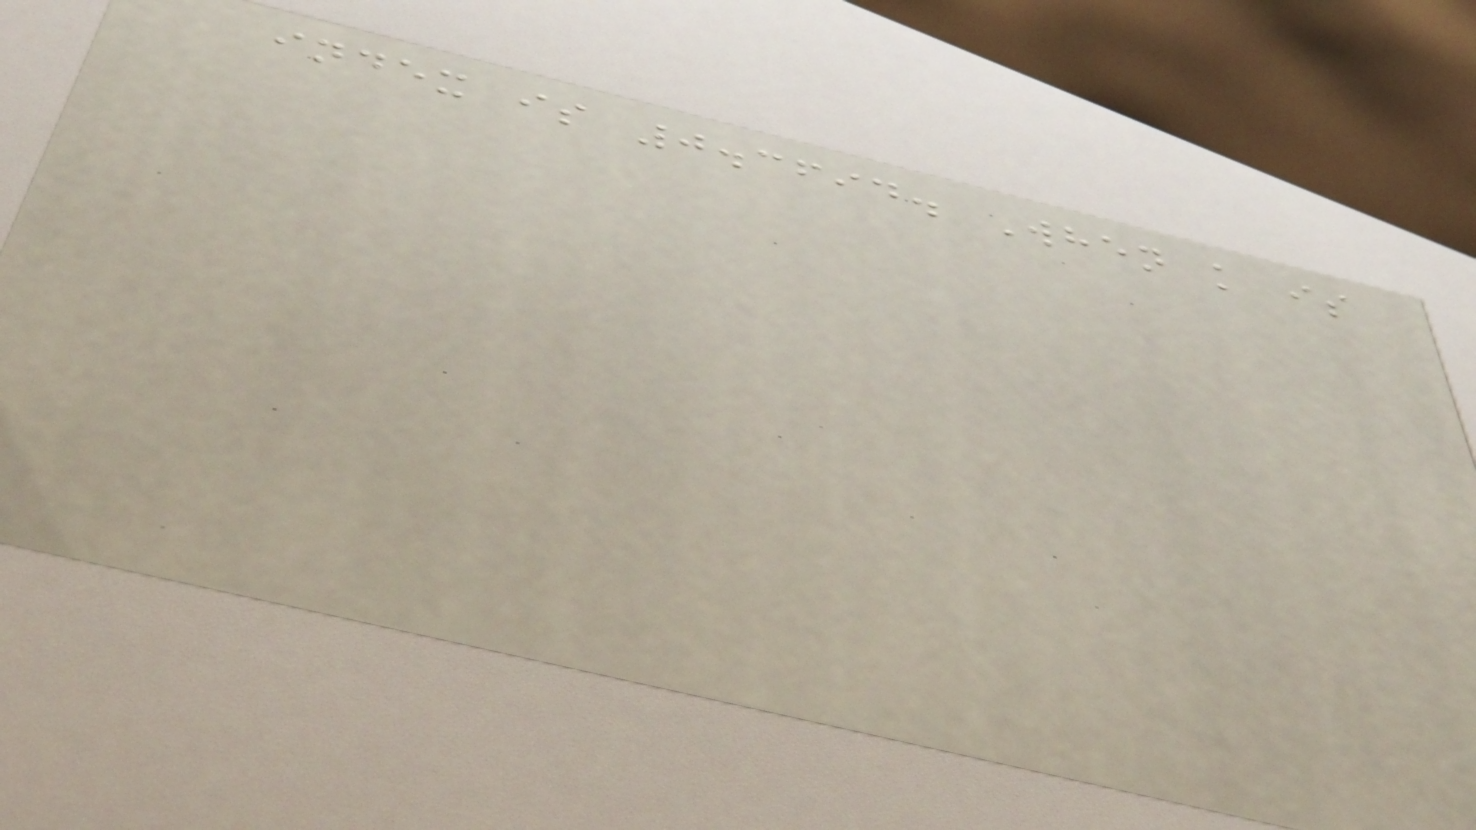index is 0.3694. When k is
